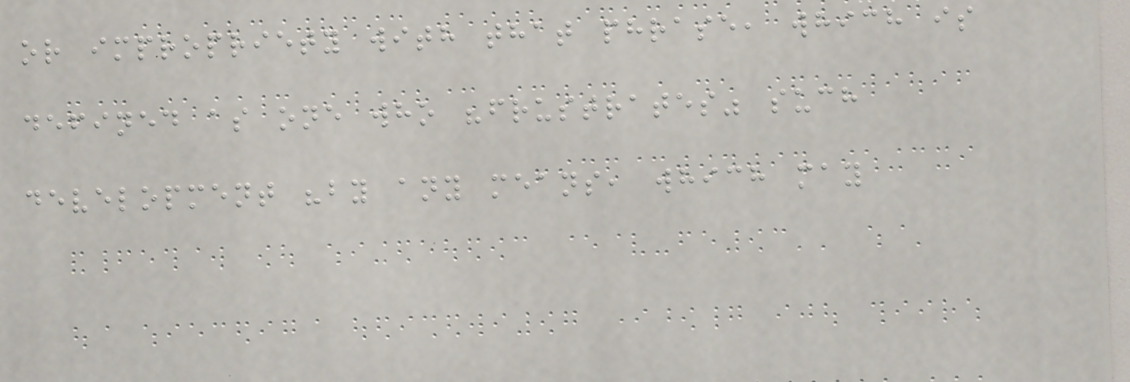or impropriety with that phrase, which is
defined as one who "frustrates" such
development "by any means, which may
